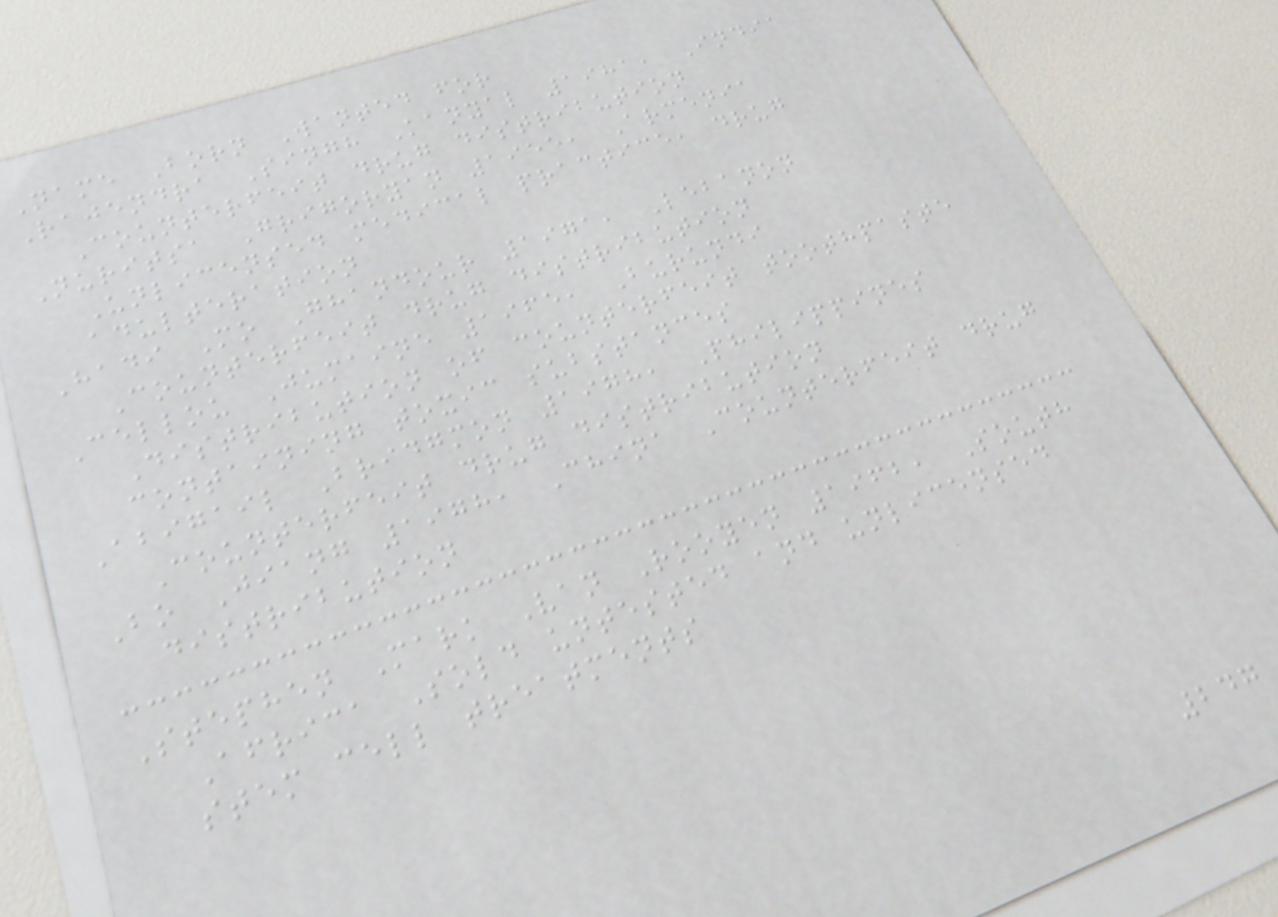Name Born Wanted for
Rajendra Singh Kanyal 1981, India
Counterfeit drug distribution
Nuritsa Grigoryan 1955, Armenia
Unlicensed medical practice, drug
adulteration
Hadi Mo Ghandour 1971, Lebanon
Counterfeit drug distribution
Cellou Jumaine 1965, Burundi
Distribution of counterfeit toothpaste
containing toxic substances
Abigail Bridgmon 1978, Philippines
Counterfeit drug distribution
Bo Jiang 1978, China Counterfeit drug
distribution
Stephen Mark Van Rooyen 1962, South
Africa Sold untested and unlicensed
stem cell treatments
247
